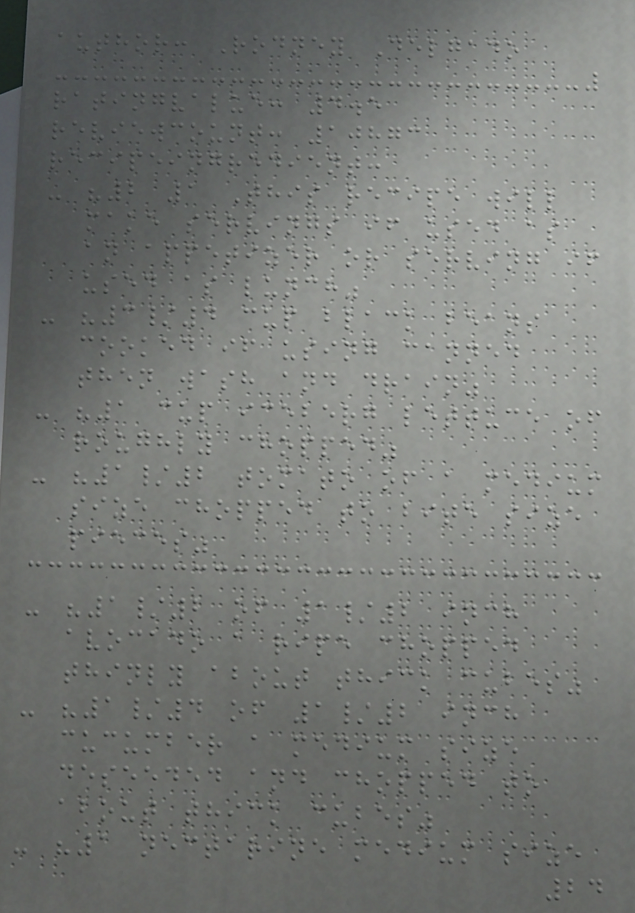author: Rodney Delgado
ratingvalue: 4.5
reviewcount: 10873
recipeingredient:
- "2 1 This recipe will
make servings if used as
an appetizer or serving if
used as lunch"
- "3/4 cup black beans
cooked if using canned
then wash and drain"
- "1 cup iceberg lettuce of
roughly chopped"
- "1/2 tomato of a medium
size chopped to bite size
pieces"
- "1/2 of 1/2 inch
avocado a ripe chopped
thinly about thick cubes"
- "1/4 of 1/2 inch
cucumber a medium size
deseeded and chopped to
about thick cubes"
- "1 nectarine medium size
24
